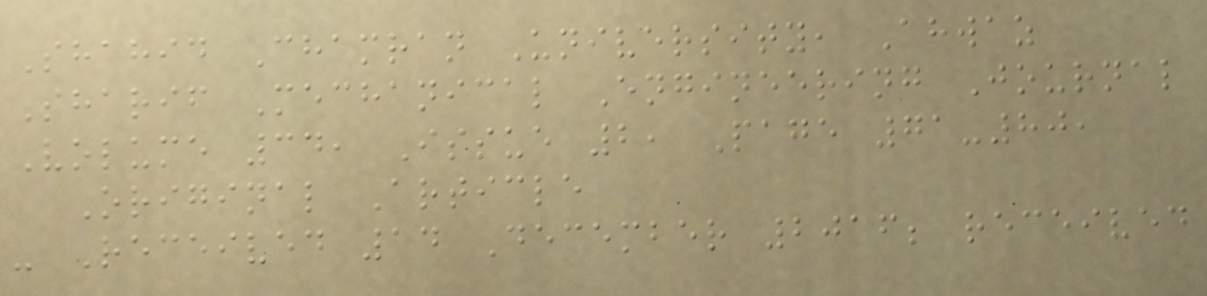Shahid Chamran University, Ahwaz
Sharif Mechanical Engineering Journal
Volume 34, Issue 2, Page 71-80,
Original Article
- Received 14 December 2016; received
